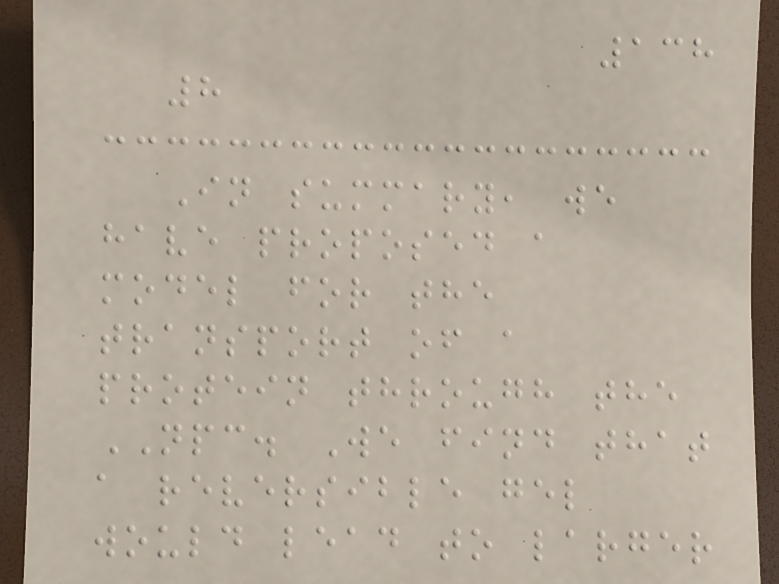138
8
In summary, we
have proposed a
model for the
transport of a
protein through the
NPC. We find that
a reversible gel
would lead to larger
